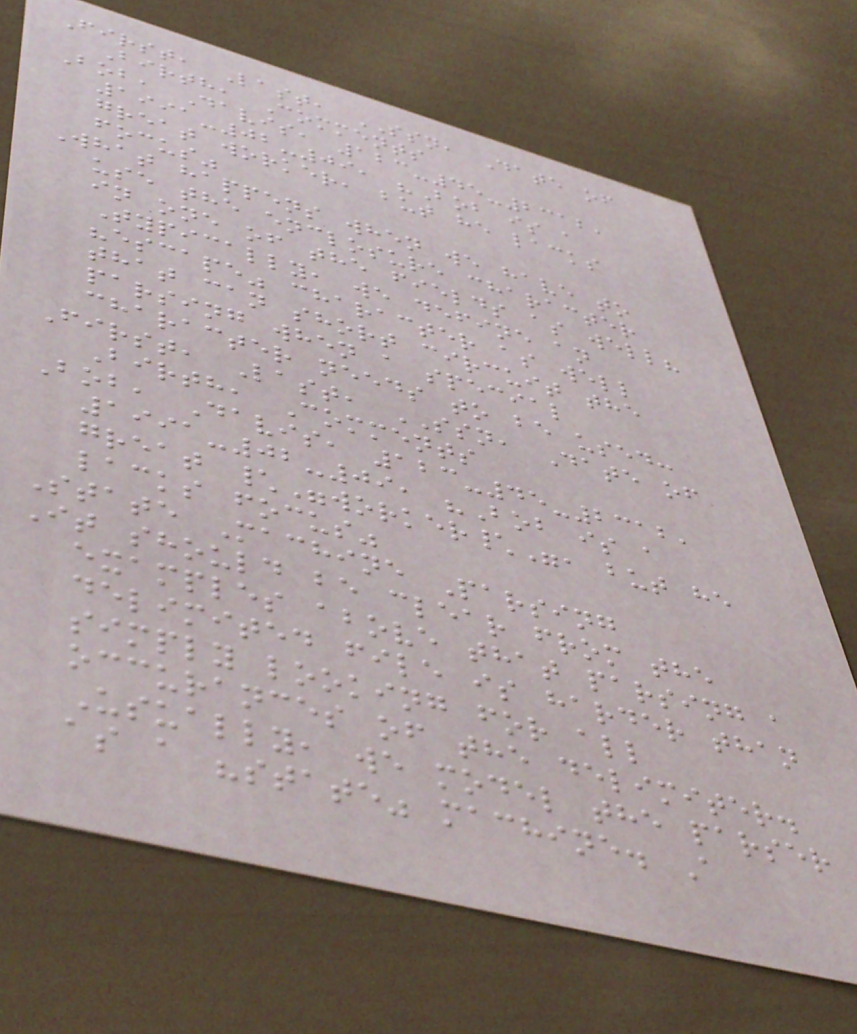First, Last, SSN, Date of
Birth, Comments
Bob, Davis, 123-45-2312,
1991-02-09, "Bob is a
great worker, but he lacks
focus"
What happens when we have to
use the enclosure character
in one of the fields as well?
Typically, we define an
"escape" character as well
that can short circuit the
parsing when a special
character needs to be used:
First, Last, SSN, Date of
Birth, Comments
Bob, Davis, 123-45-2312,
1991-02-09, "Bob is a
great \"worker\", but he
lacks focus"
State Machine Parsing
It should be clear from the
examples above that parsing a
delimited file is harder than
simply looking for all
occurances of the delimiter.
Usually, we model the parser
as a "state" machine. A
